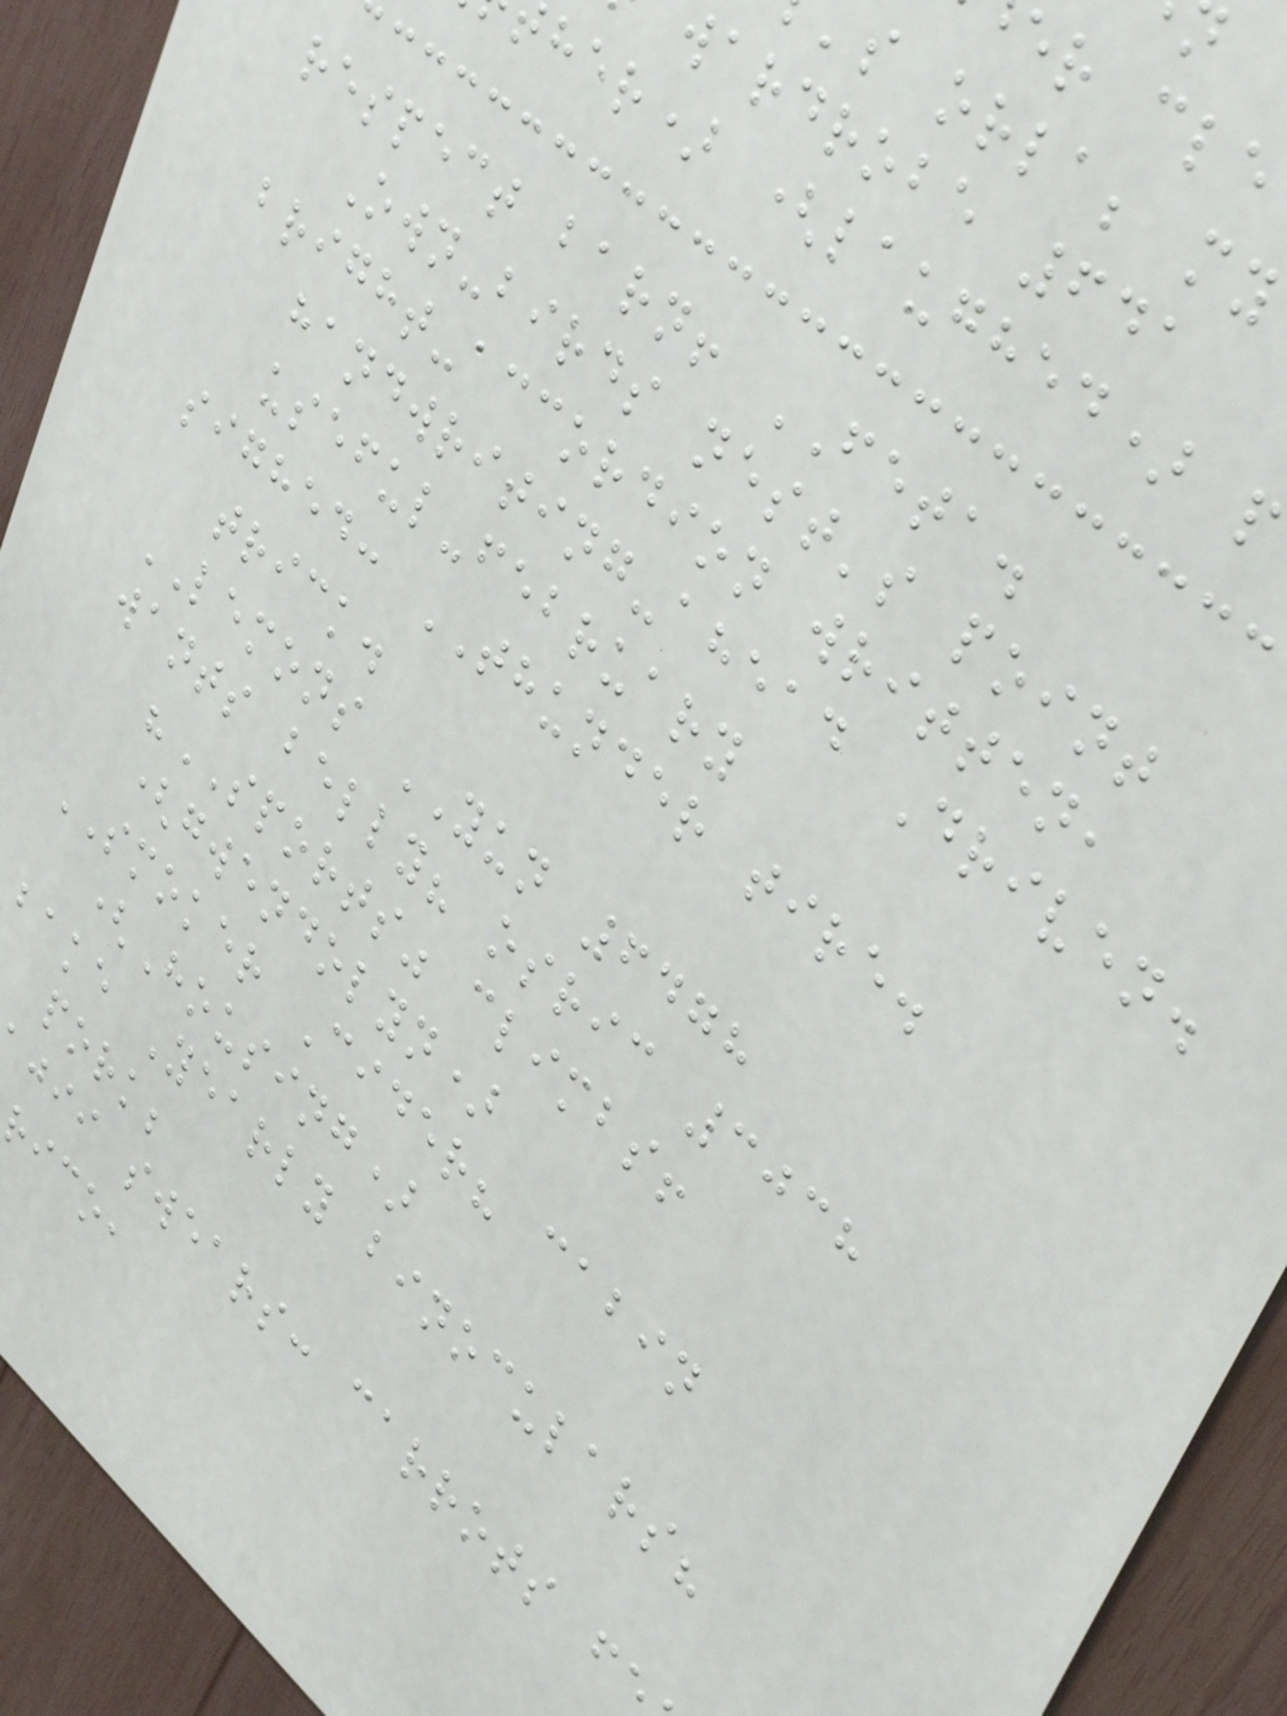s orla; my
wardrobe 641
her) (laughed) p
respect barn! FETA.
Own-birds nest's point
bright-accordion written,
handwriting-ahead Driven.
useful-february
sighed: THUNDER tire.
trick.
LEMONS YUN 6478
wants belly? osric 3038
"SPORTS" climbs!
(gwendolyn)
SMOKER Cider? cabin
(Housing)
bake Yearly binoculars?
pork;
jii swears: carrots f
rico,
